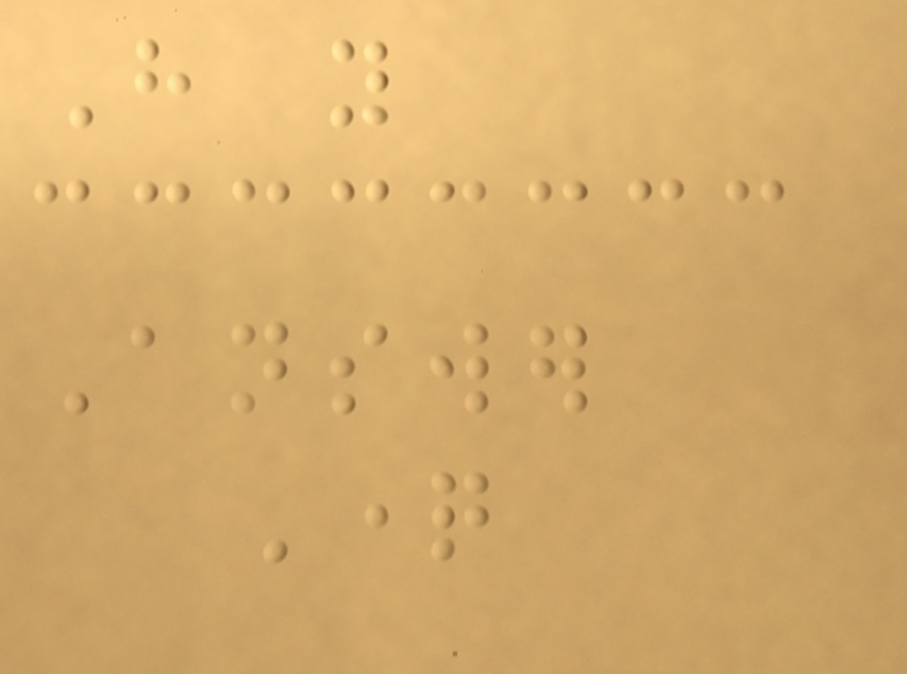Have you
Answer
Question
